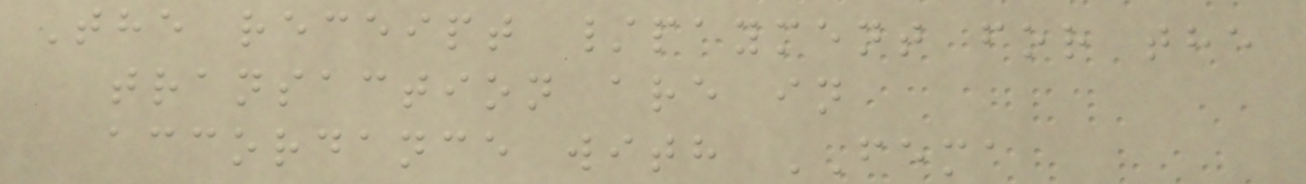The receipt /payment for the
transaction are in
accordance with FEMA
